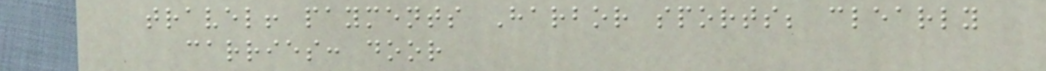travel! payments Harbor sports; clearly
carries: door
